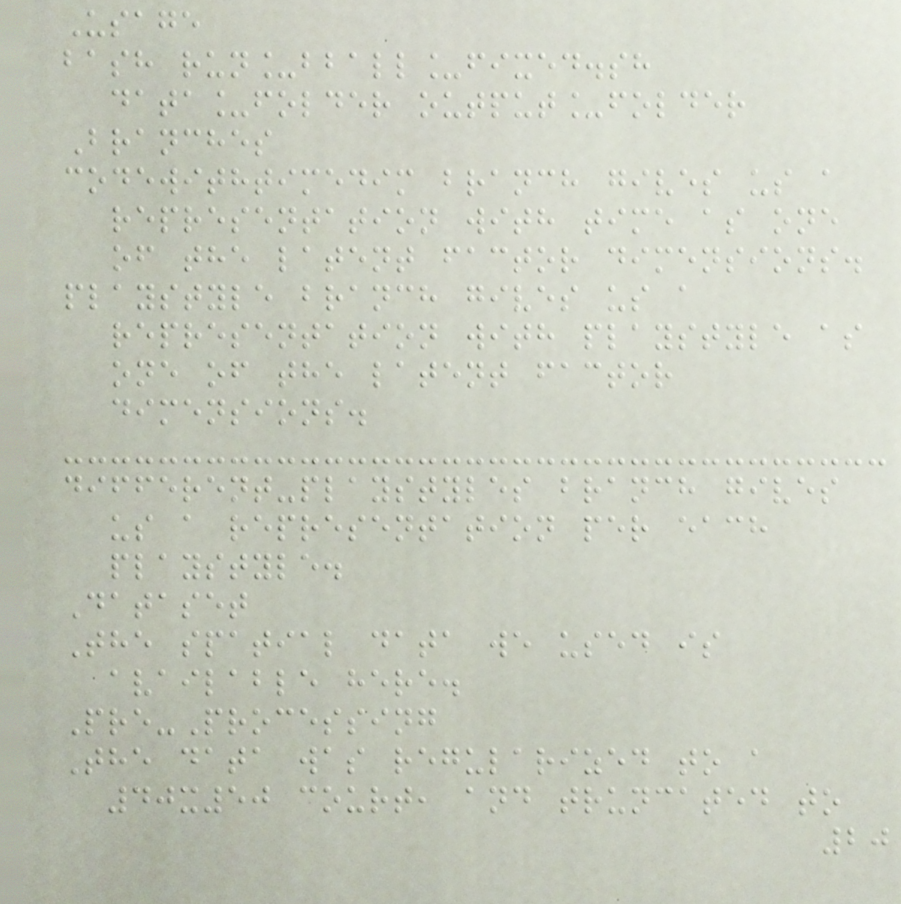Usage
bash run_bball_fixed.sh
data_folder output_folder
Branches
codewithtimedim branch gives us a
representation with time as one
of the latent factor dimensions.
playstyle branch gives us a
representation with playstyle as
one of the latent factor
dimensions.
different-playstyles branch gives
us a representation per each
playstyle.
Dataset
The spatial data we used is
available here.
Pre-Processing
The data was regularized to a
40x50 court, and truncated to
20
